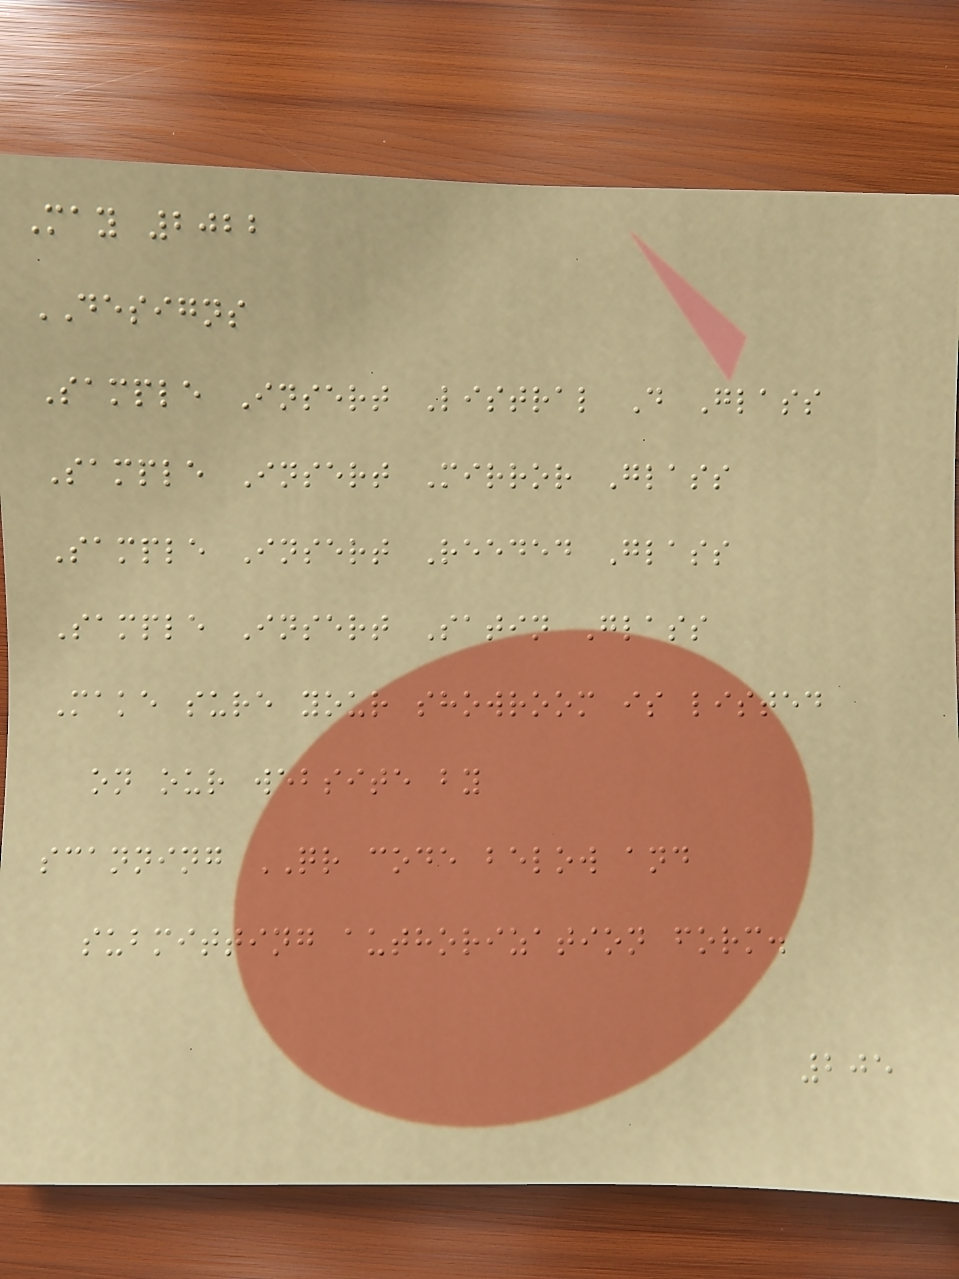May 2022
DESIGNS
Sample Insert Listral D Glass
Sample Insert Mirror Glass
Sample Insert Reeded Glass
Sample Insert Satin Glass
Make sure your showroom is listed
on our website by
scanning QR code below and
submitting authorization form.
205
